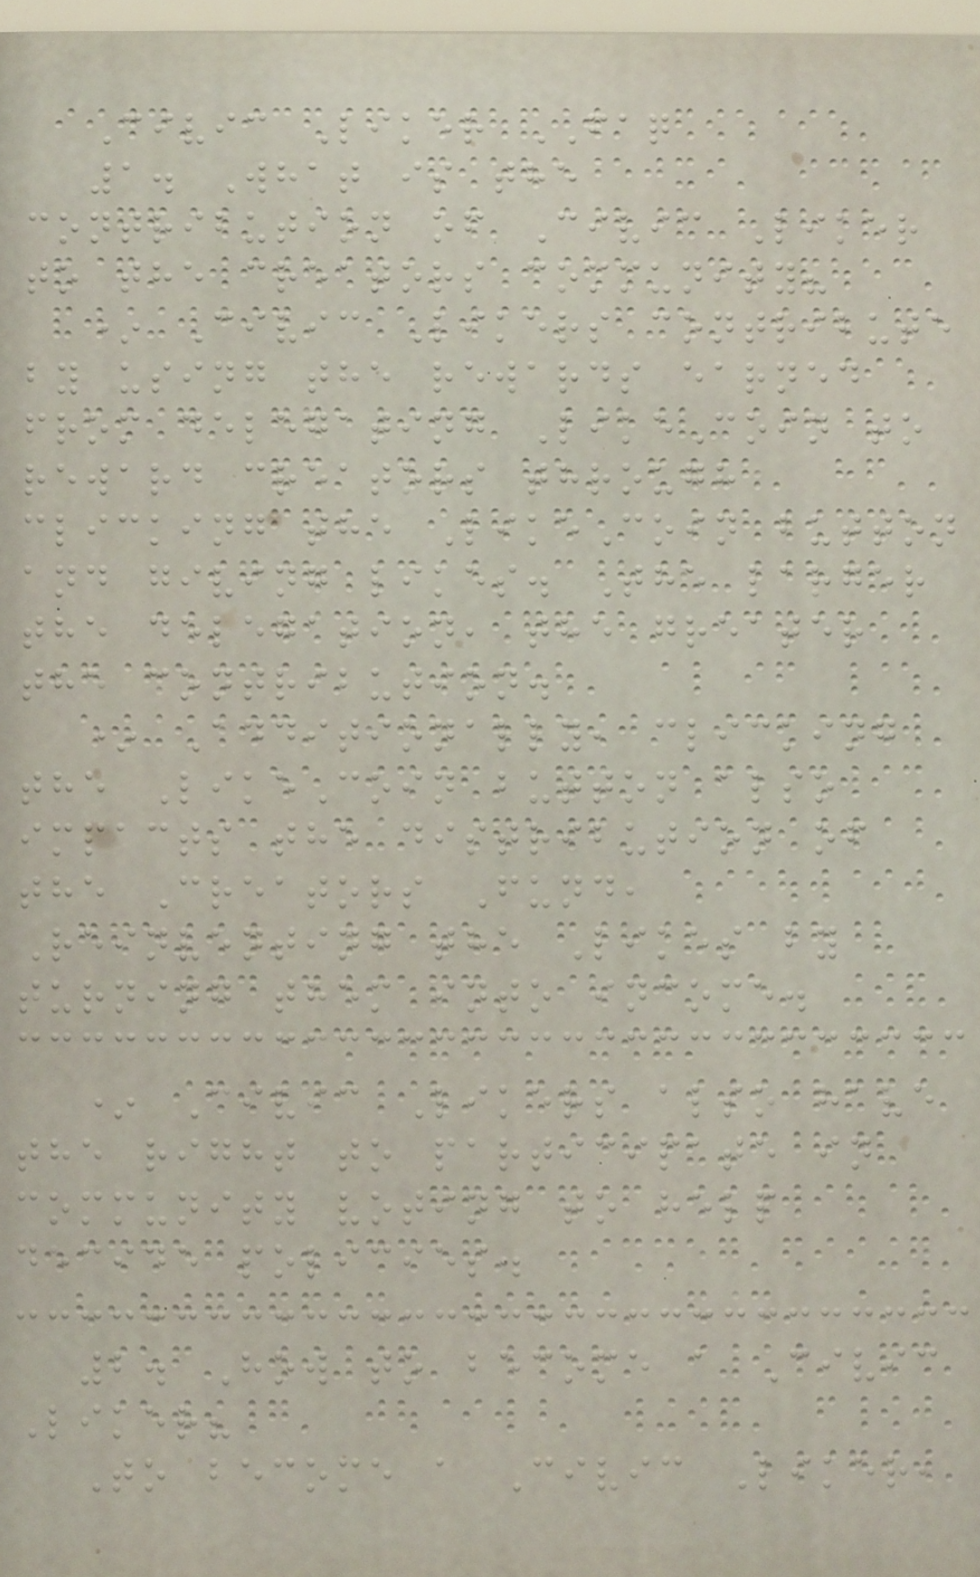Civic Liker FAQ
1. What is the
contribution of Civic Liker
to the creators community?
* Civic Likers contribute
by using the rewards earned
from delegating LikeCoin to
reward creators through
clicking the LikeCoin button
and giving likes. The larger
the delegation, the greater
the contribution.
* Additionally, clicking
the LikeCoin button also
impacts the distribution of
the Creators Fund,
Reinventing the Likes by
turning them into income.
* Civic Likers also have
the right to participate in
community voting to help
decide policies.
2. How to become a Civic
Liker?
To become a Civic Liker,
